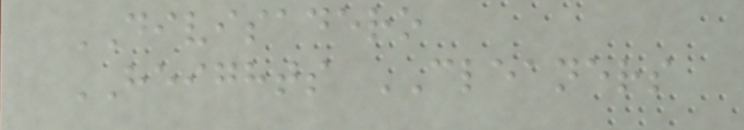DIVISADERO
HEIGHTS CLEANERS
